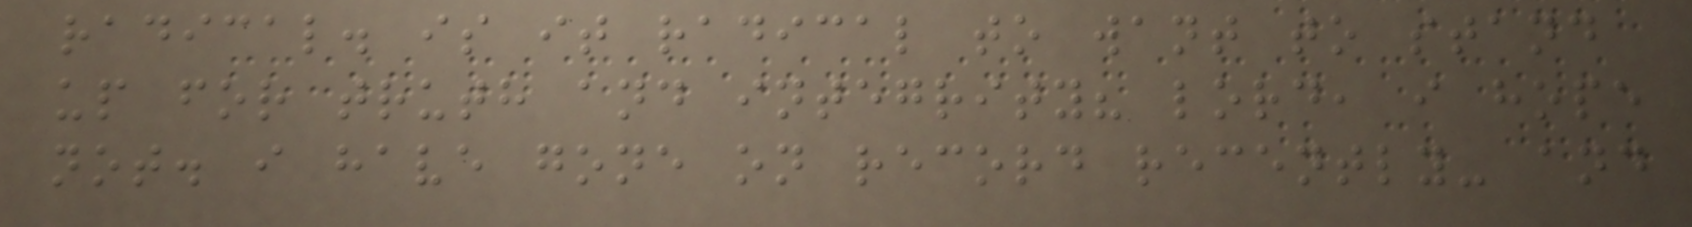radical. is it radical to want to stand
up for truth and integrity? lord, i hope
not. i have gone on record recently- and
